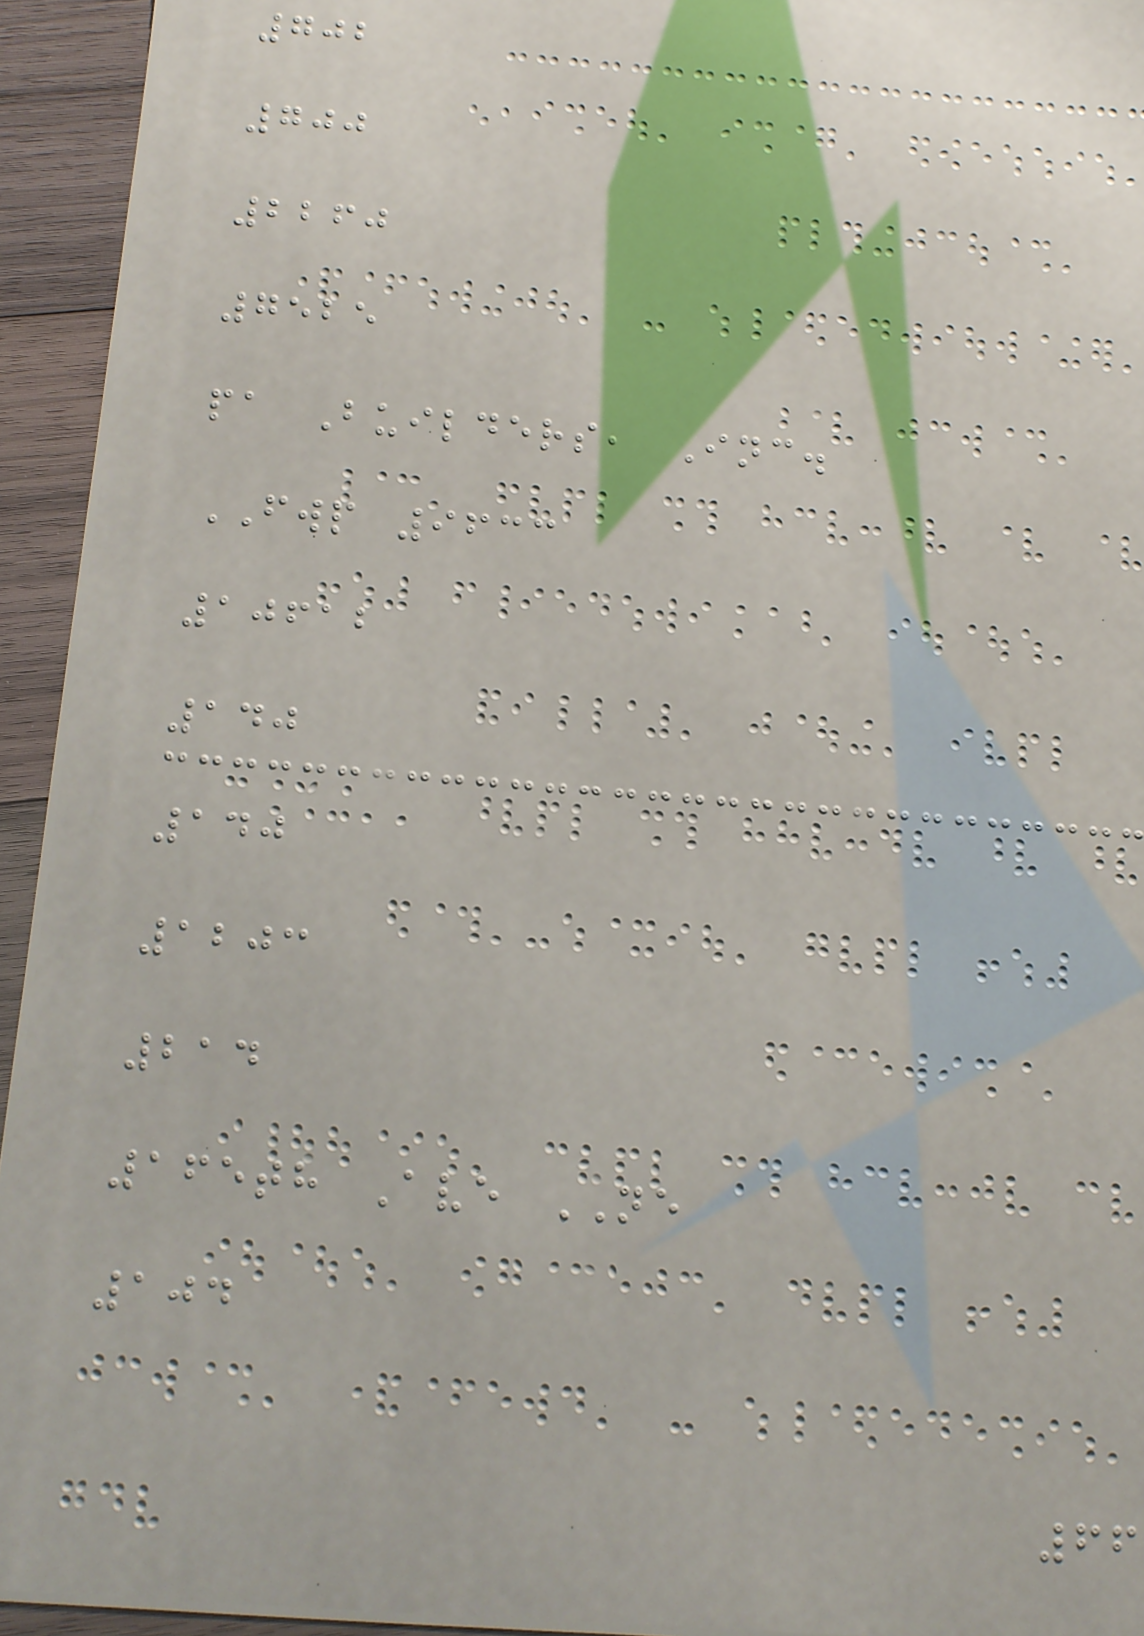702
700
2260
7525
pa Builders, Inc.
FWP 9633
10612
140
140
1203
214
165th Ave NE
104
66
